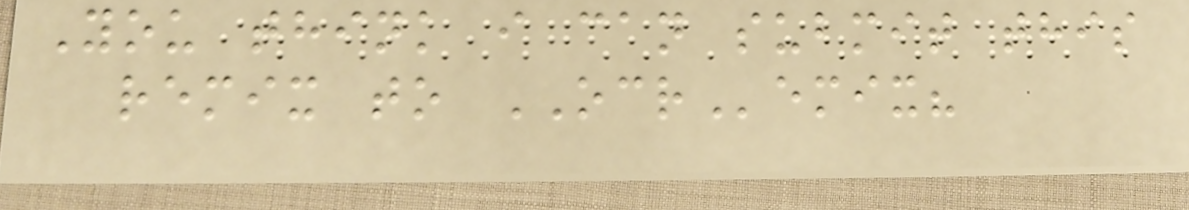You think i can submit this
remix to OCRemix?
